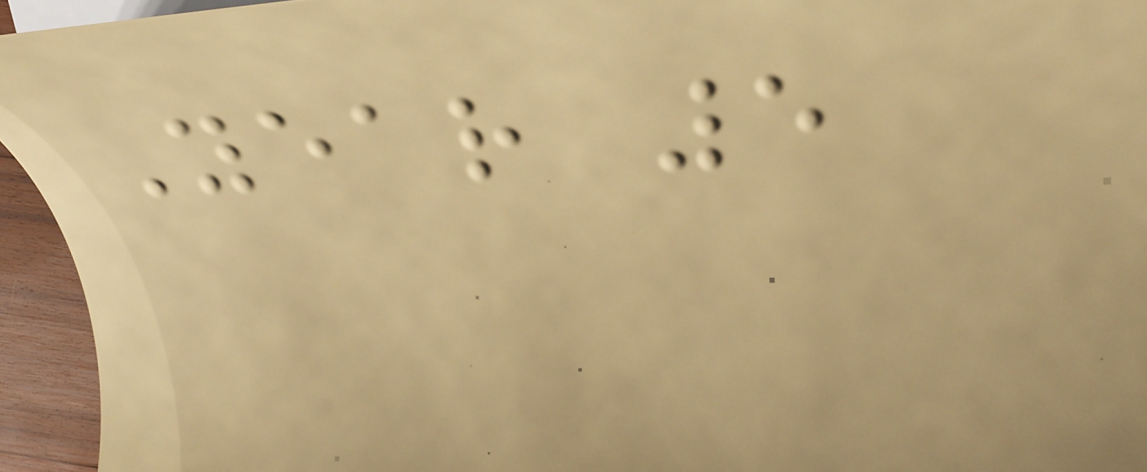Year 5
